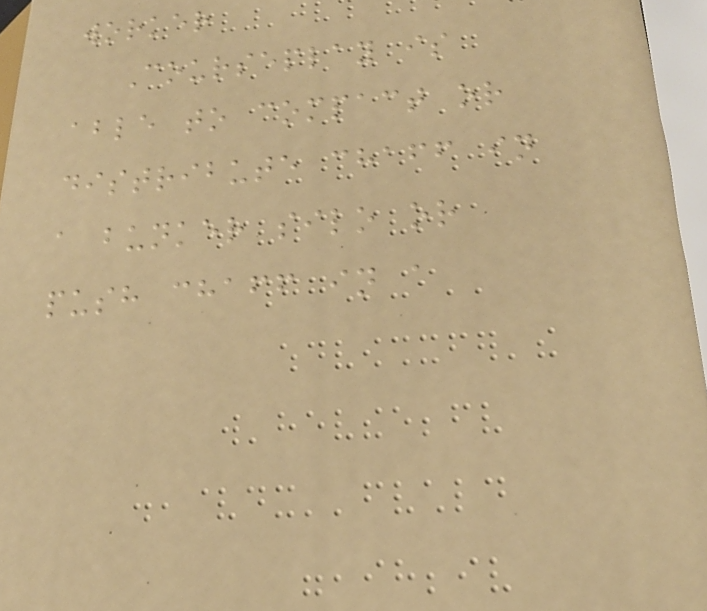worker
Courseplay is
able to compact or
distribute chaff in
a bunker silo or
push chaff in a
